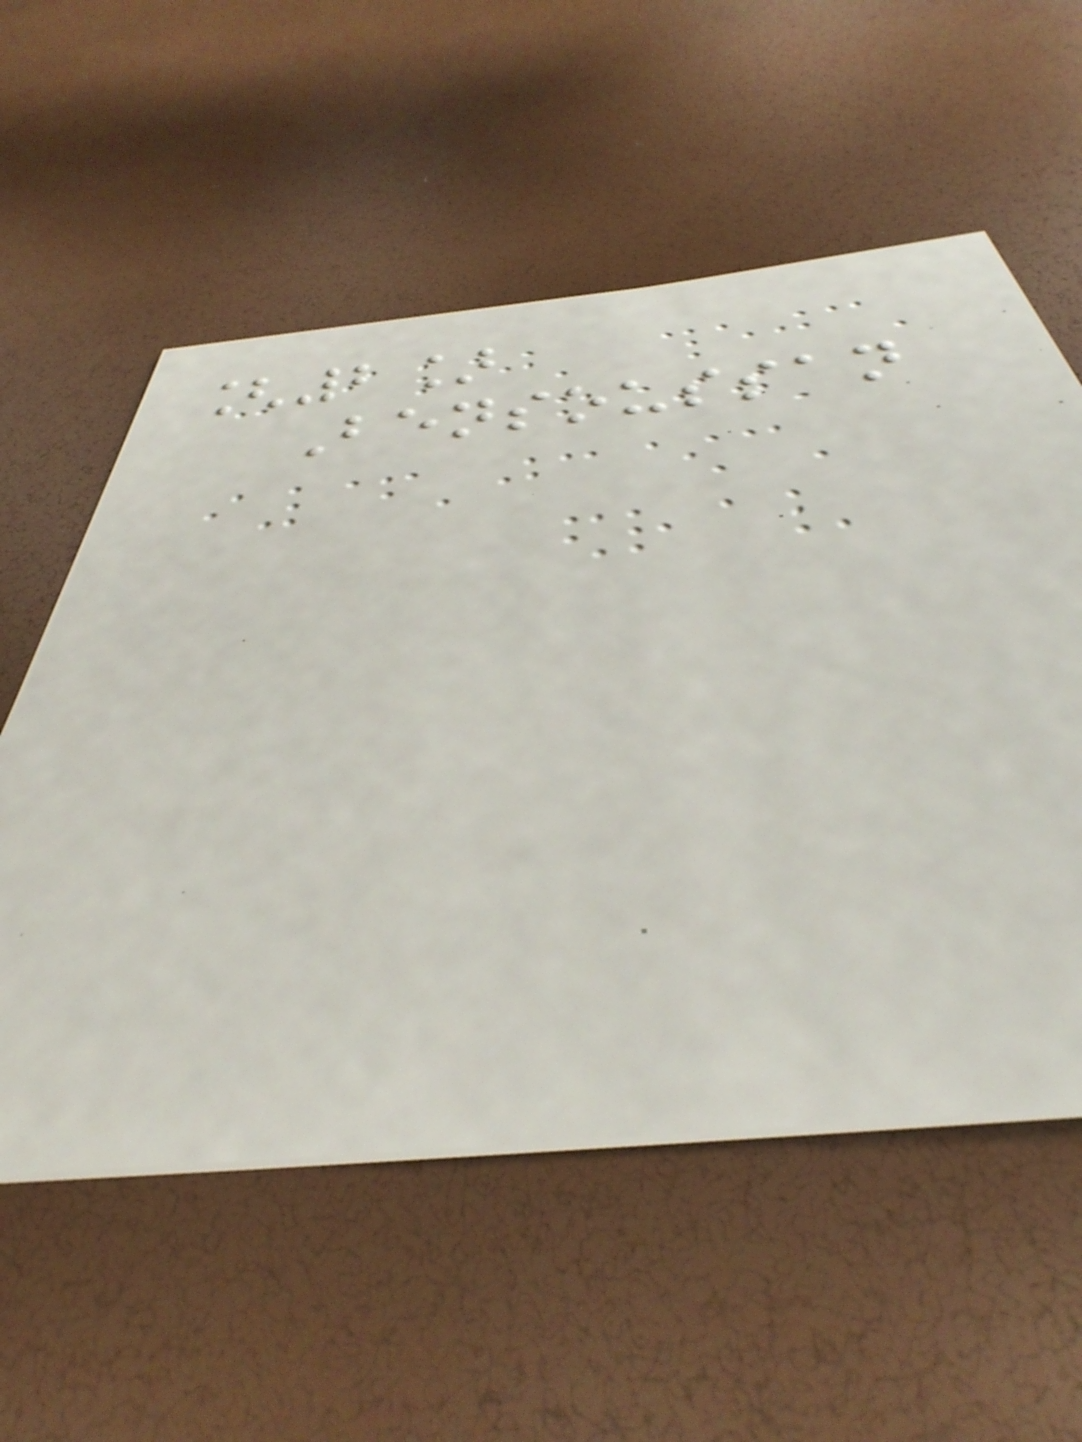[2]
Bensoussan
